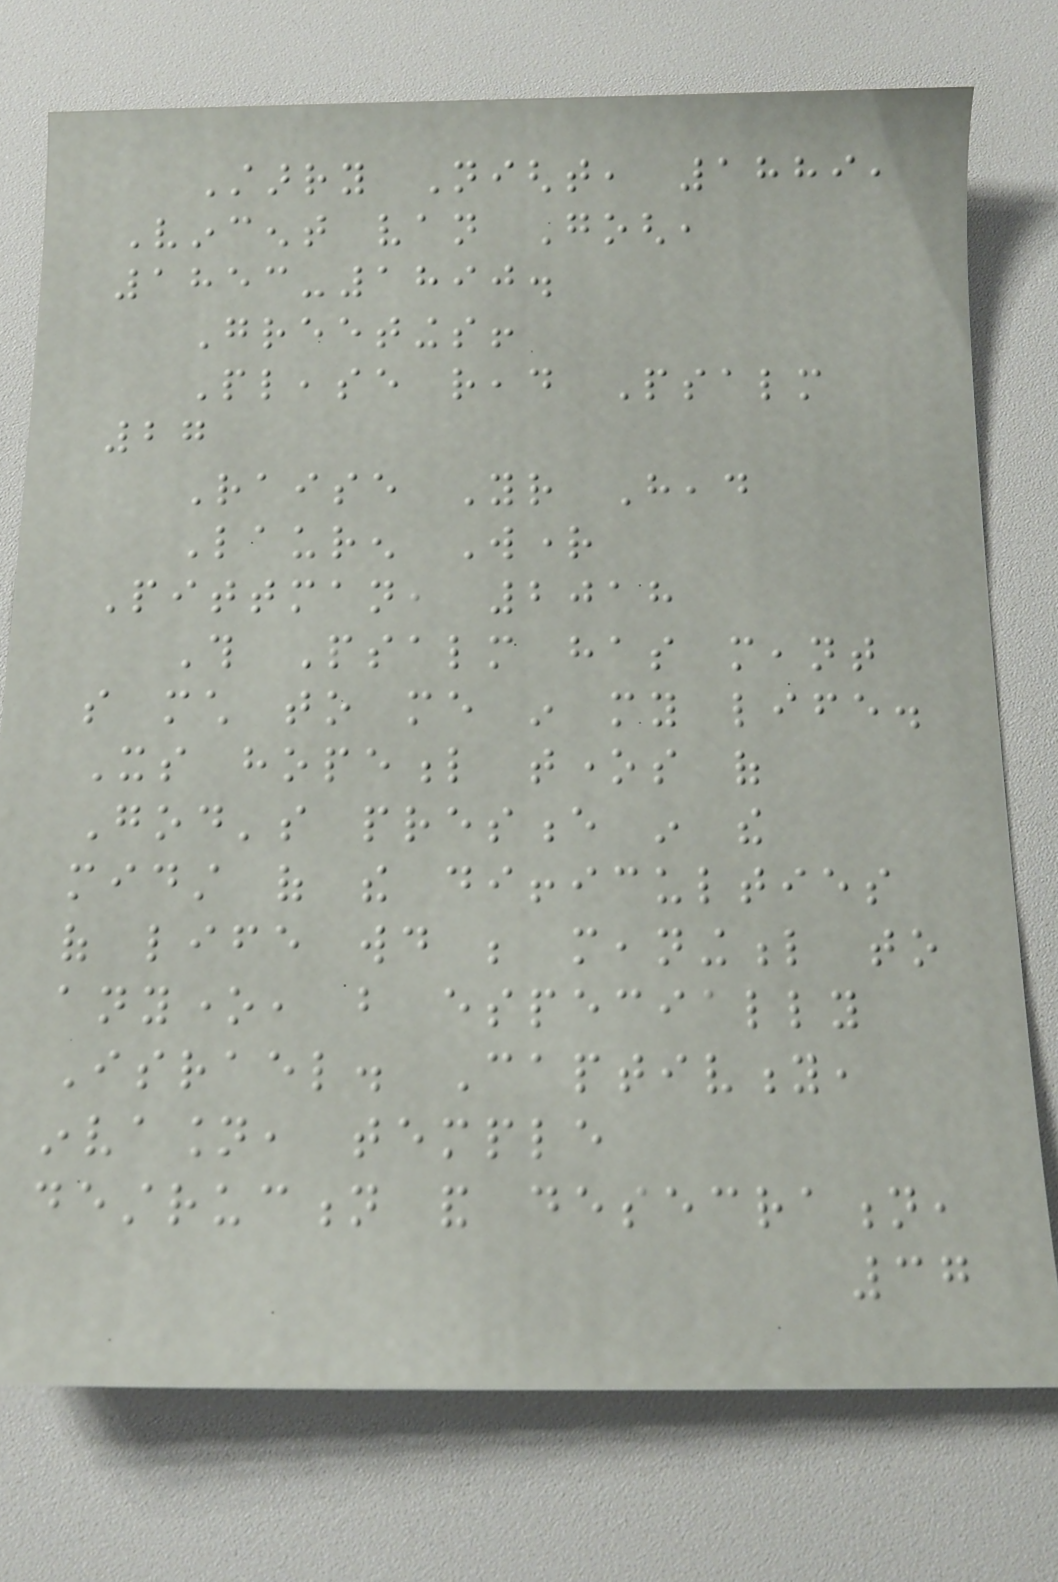Starry Night, 1889,
Vincent van Gogh,
1853-1890.
Greetings!
Please read Psalm
27
Raise Your Head
Lauren Wright
Pittman, 2018
This Psalm has meant
so much to me in my life.
Its hopeful tones of
God's presence in the
midst of the difficulties
of life would be meaningful to
anyone, but especially
Israel. Captivity,
invasion, temple
destruction and desecration,
37
